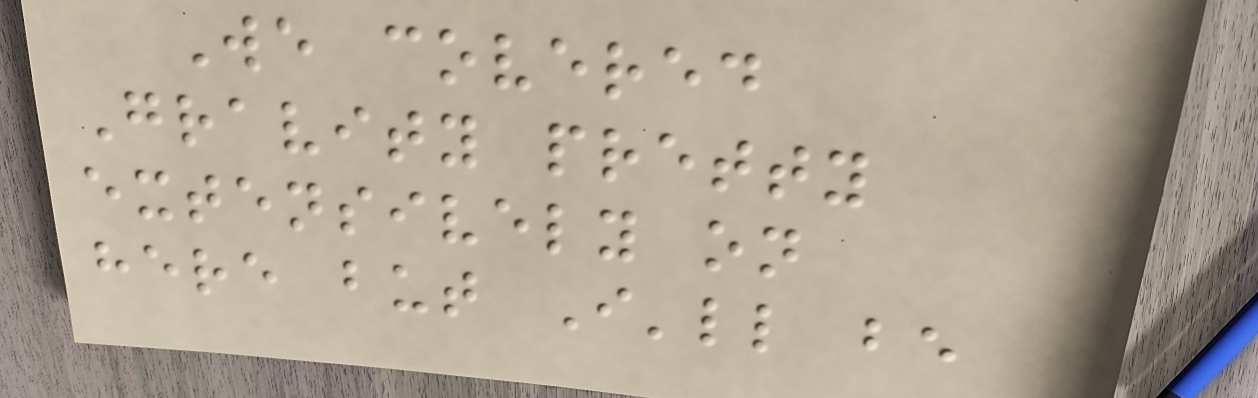We covered
Gravity pretty
extensively on
here but I'll be
